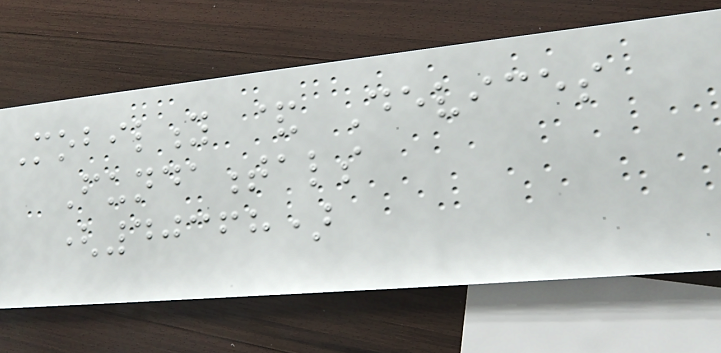Mobility & Devices
Fundamentals
(40368)
